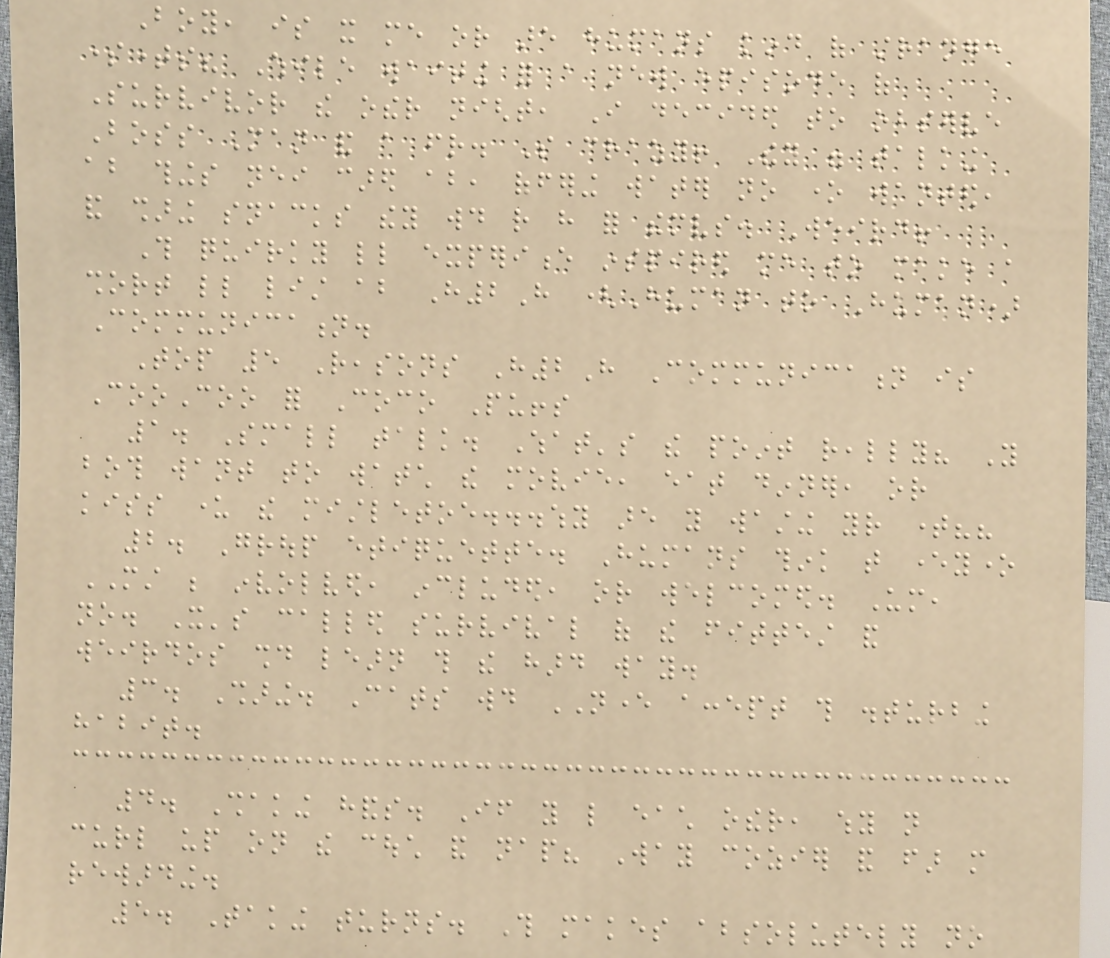Boy, is it me or are humans kind of strange
sometimes? While waiting for a new episode of
Survivor the other night, I decided to observe
Boss Man and a friend. So crazy! They were talking
about things neither cared about, offering water no one wanted,
and sharing snacks they would rather have for themselves. Weird!
This quirky little experience inspired me to make a
short little list about H2H (Human to Human)
Communication.
Top 5 Reasons H2H Communication is
CooCoo for Coco Puffs
1. Small talk. What's the point really? You
both want to watch the movie, eat dinner, or
kiss under the mistletoe...why are you wasting your time??
2. Group etiquette. Humans think that everyone
MUST be involved, included, or welcomed. Um,
no. It's called survival of the fittest and
weirdos should learn this the hard way.
3. Sharing. Cats would NEVER accept this disturbing
habit.
4. Shaking hands. If you like each other, why not
curl up on the couch and nap? Way cozier and far more
rewarding.
5. Taking turns. This makes absolutely no
